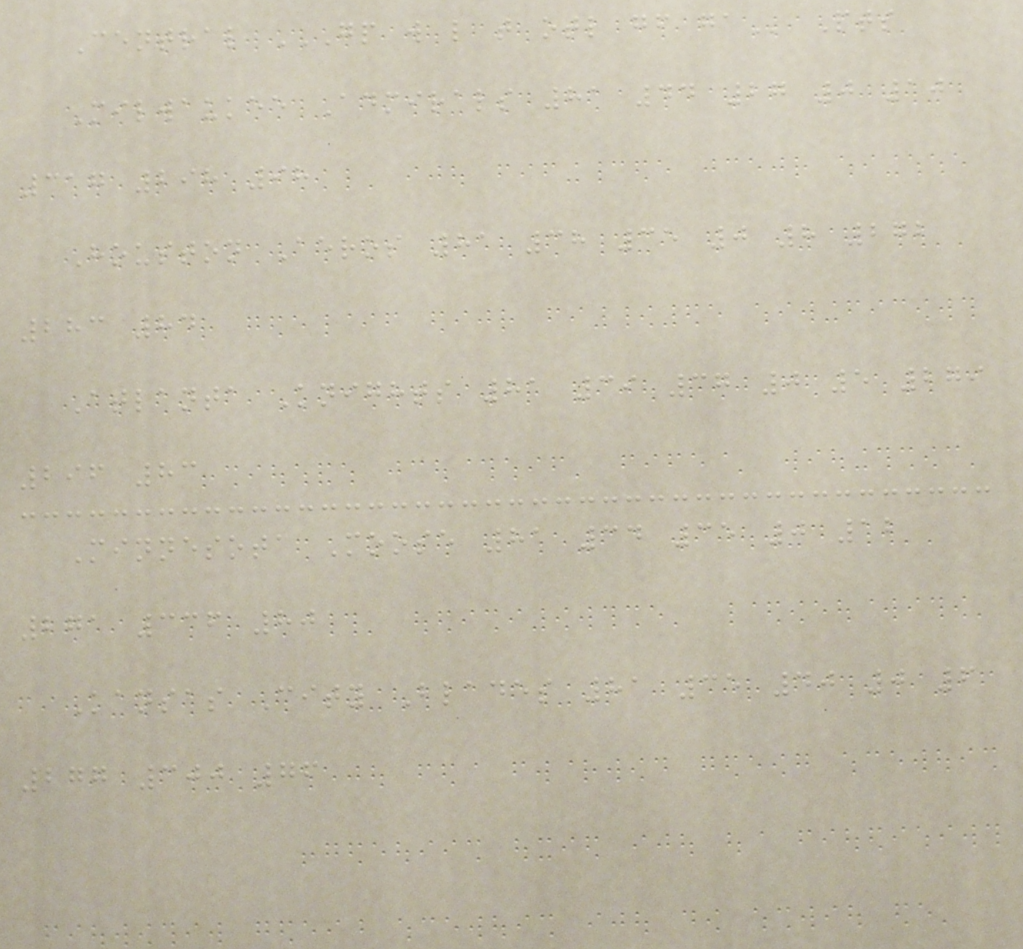Central GP W L T OTL GF GA Pts
Milwaukee Admirals 81 44 27 0 10
317 298 98
Houston Aeros 81 38 35 0 8 272
283 84
Atlanta Knights 81 39 37 0 5 279
296 83
Minnesota Moose 81 34 35 0 12
271 336 80
Kansas City Blades 81 35 40 0 6
277 300 76
